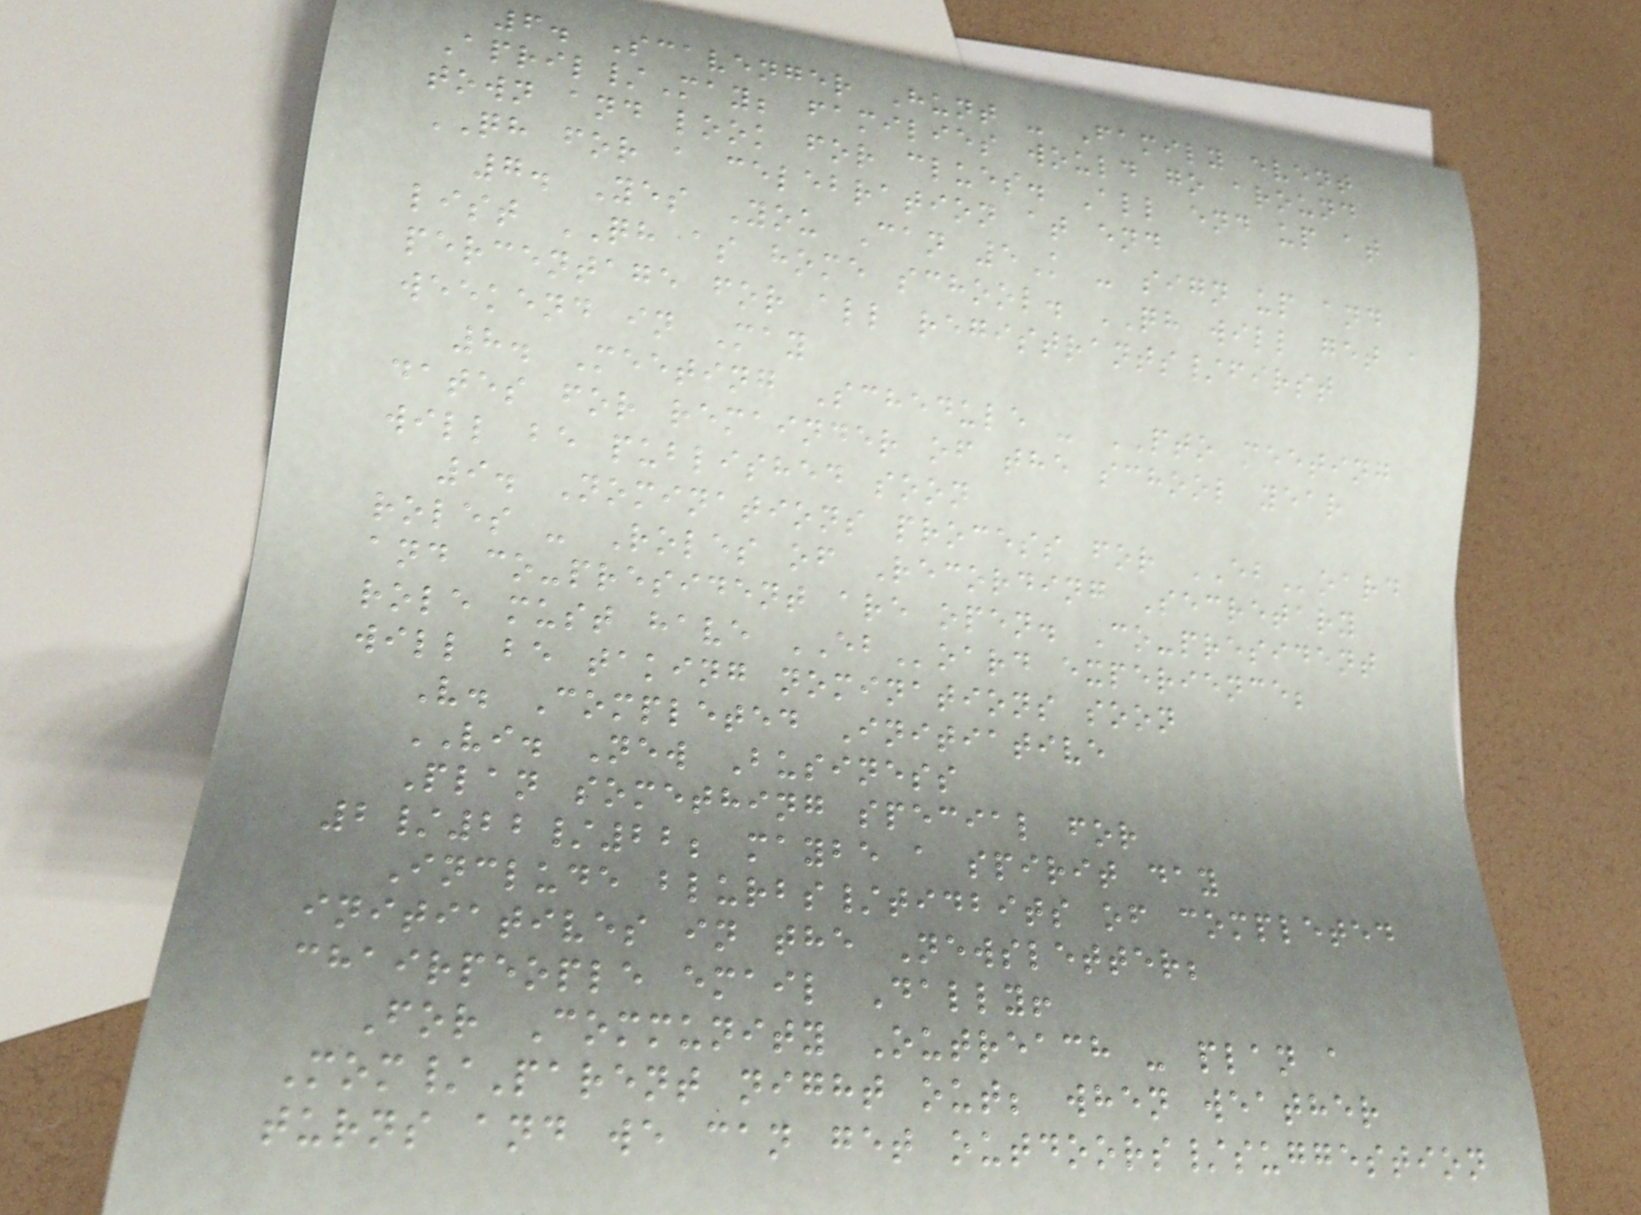6. Scavenger Hunt - Family event
April/May; families would go around
town and look for clues. All end up at
QH for a celebration at end
7. Yes You Can 5K - sign up and
list QH as home school. QH will get a
percentage for all registrants/first
weekend in May
8. Meeting Schedule - PTO meeting
dates for remainder of the school year
will be published soon
9. Nominations process for EBoard
roles - Roles of Recording Secretary
and co-president are open. Co-president
role must have EBoard experience;
will be taking nominations soon
V. Completed Initiative
VI. New Business
Plan something special for
2/22/22; maybe a spirit day
Include blurbs/tidbits of completed
initiatives in the Newsletter;
chairpeople email Dally!
For Community Outreach - plan a
Mom/Parent night out; when weather
turns and we can get outdoors/suggestion
